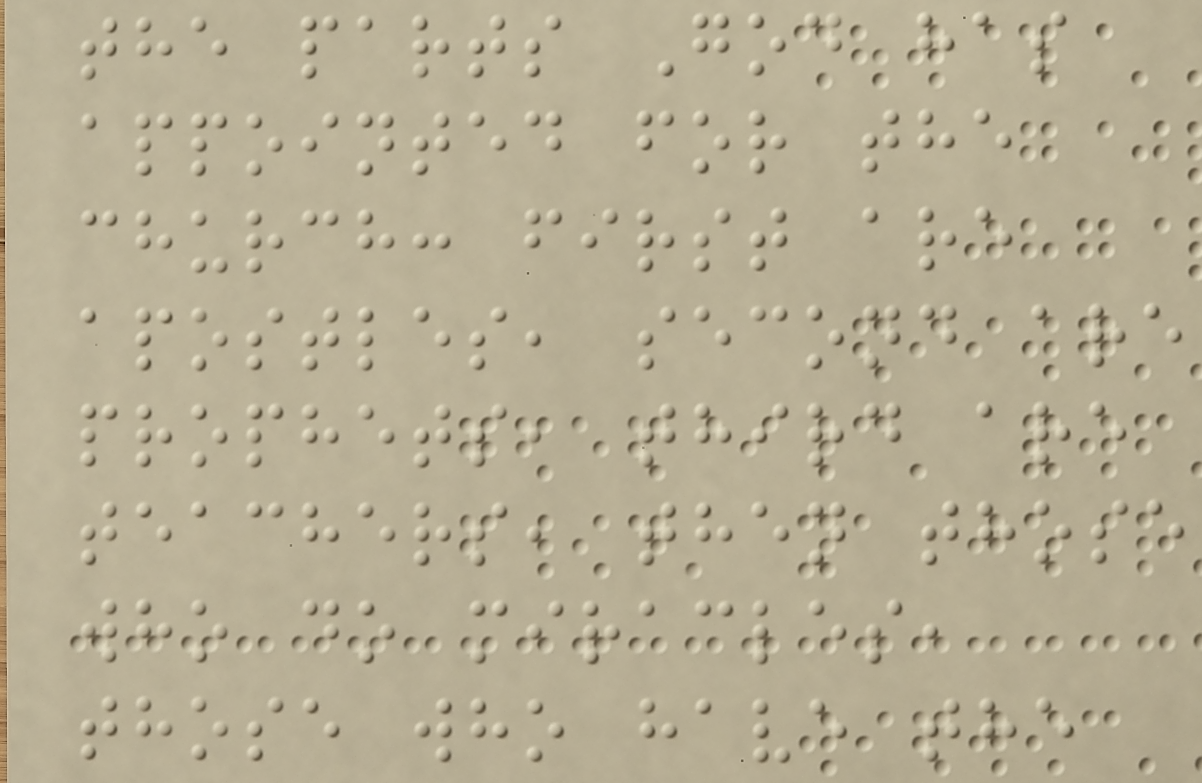the parts God has
appointed for the
church: first are
apostles, second are
prophets, third are
teachers, then those
who do miracles,
those who have the
